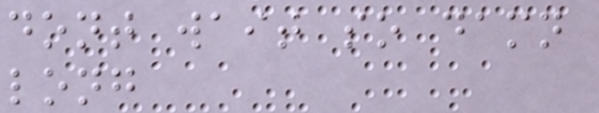dont wait so damn
long
